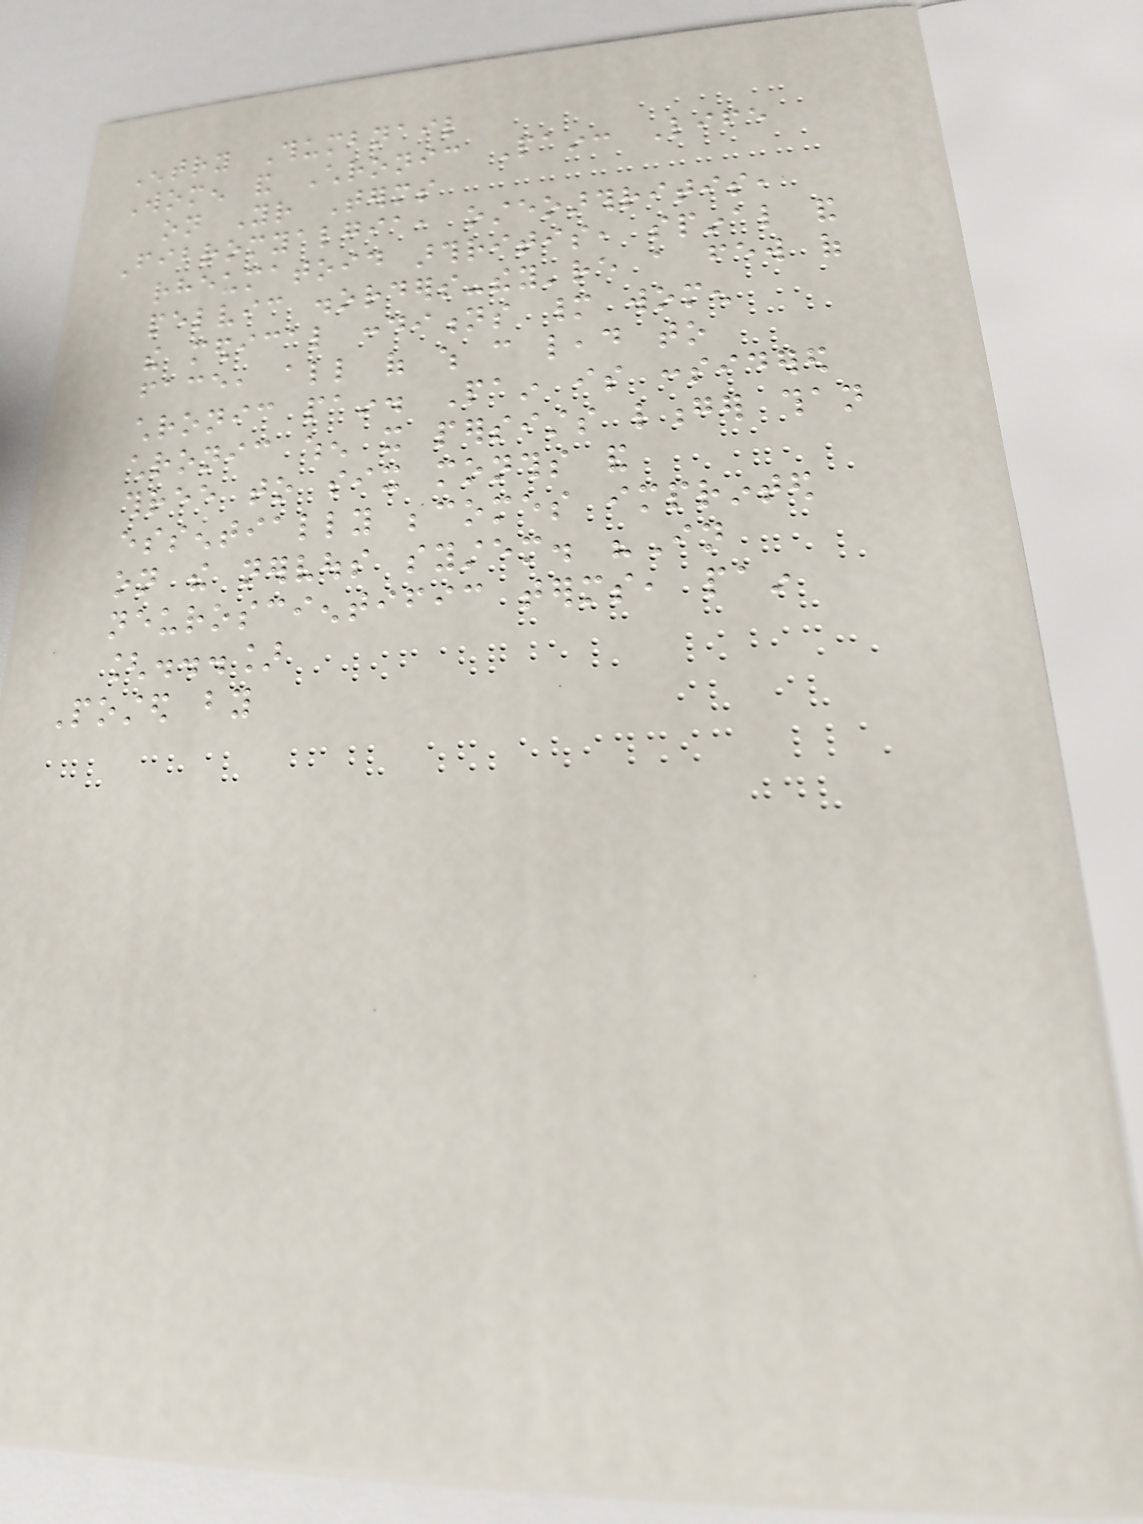Entry Thumbnail
Women and Chronic Pain: Life
on Your Terms
Fibromyalgia, osteoarthritis,
rheumatoid arthritis, spinal and
pelvic disorders-they're a few of
the medical conditions many women
face, all of which can lead to
chronic pain. Pain is considered
chronic when it persists longer than
three to six months and
essentially becomes imprinted
on the nervous system. "In
neuroscientific terms, pain
[...]
Posted by
